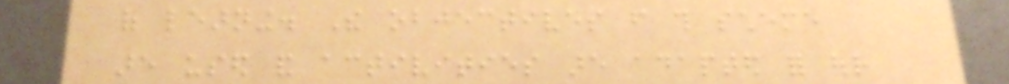of learning. The objectives from this scheme
are used and activities are adapted for our
